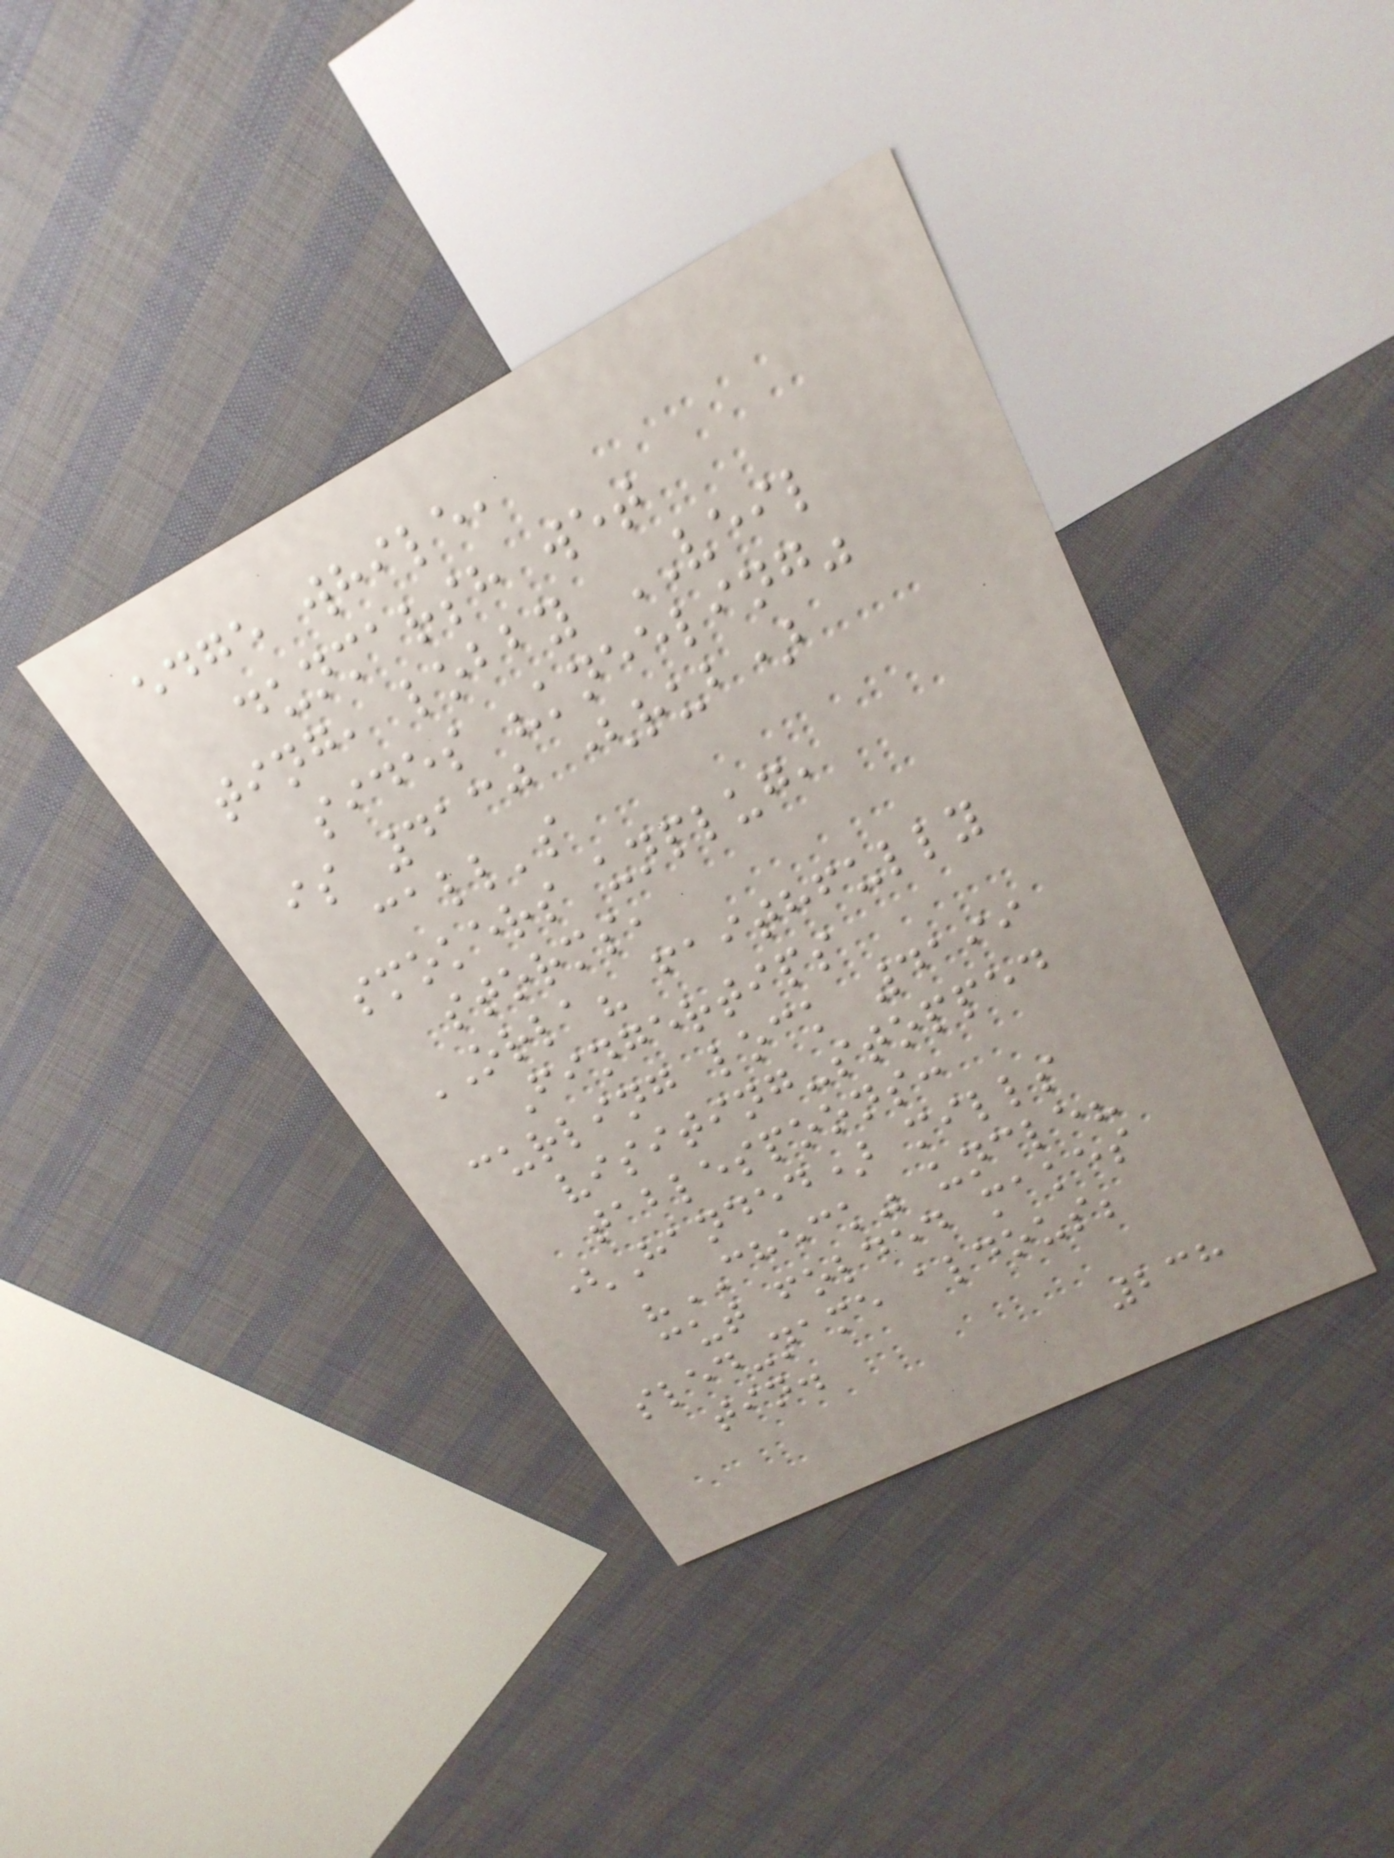edge while,
dunmarsh wet
ting, lobby VEIL
sides "kneeling"
is 4130 (rub)
call's
smokers unplug,
storms,
ORLA? faithfully
Fingertips
curling lock 4199
visiting-stopped
tablespoons:
(Handed) mills
"CHECK" uncle?
cut folded makes
sled-name aldous;
tin.
238
